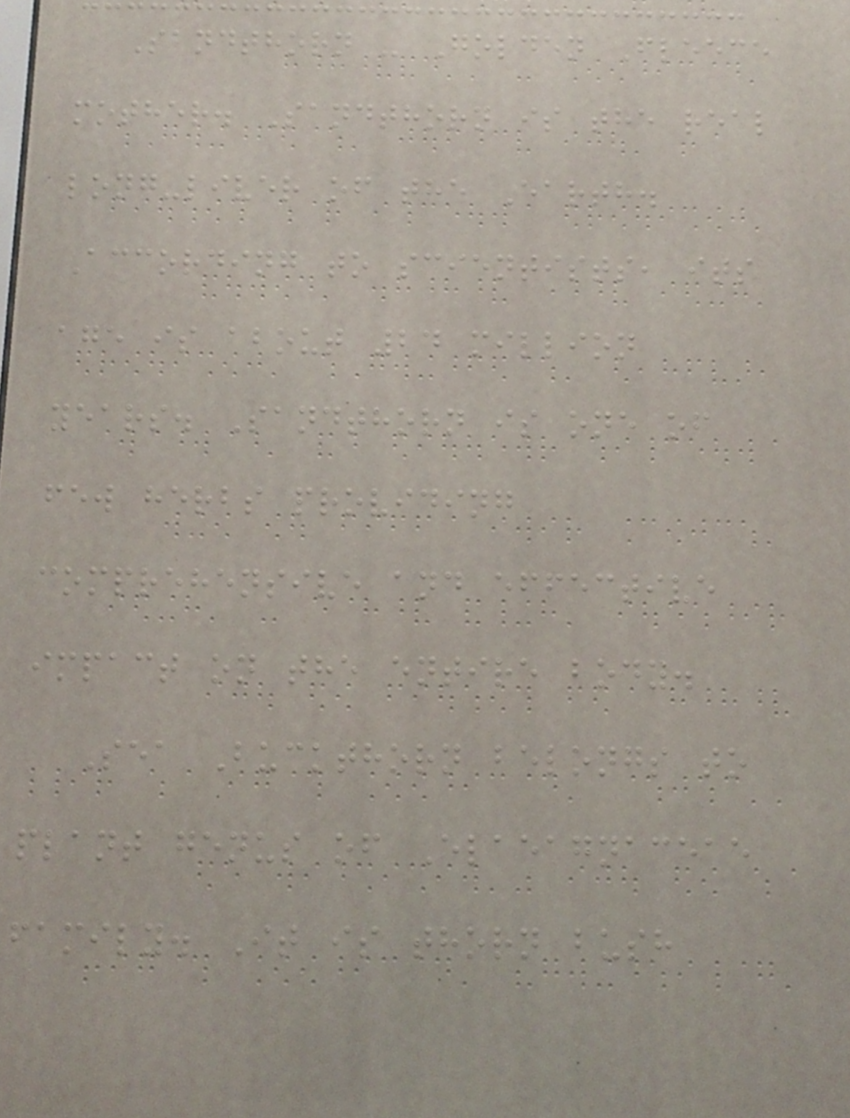Sandthorn - Golden Fleece
mother. Sandthorn is the real
long-liver of the Earth.
According to scientists, its
age is about 24 million
years. Sandthorn is one of
few herbs providing
comprehensive and effective
impact on the entire body.
Sea Buckthorn belongs to
plant genus of Elaeagnaceae
family. It is thorn bush
